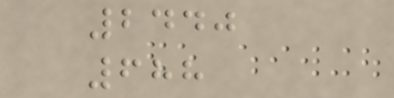2440
688
